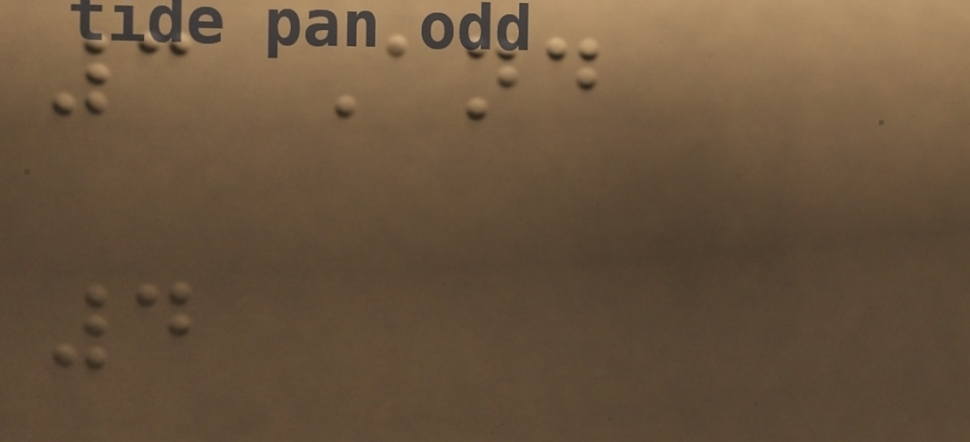3 And
4
